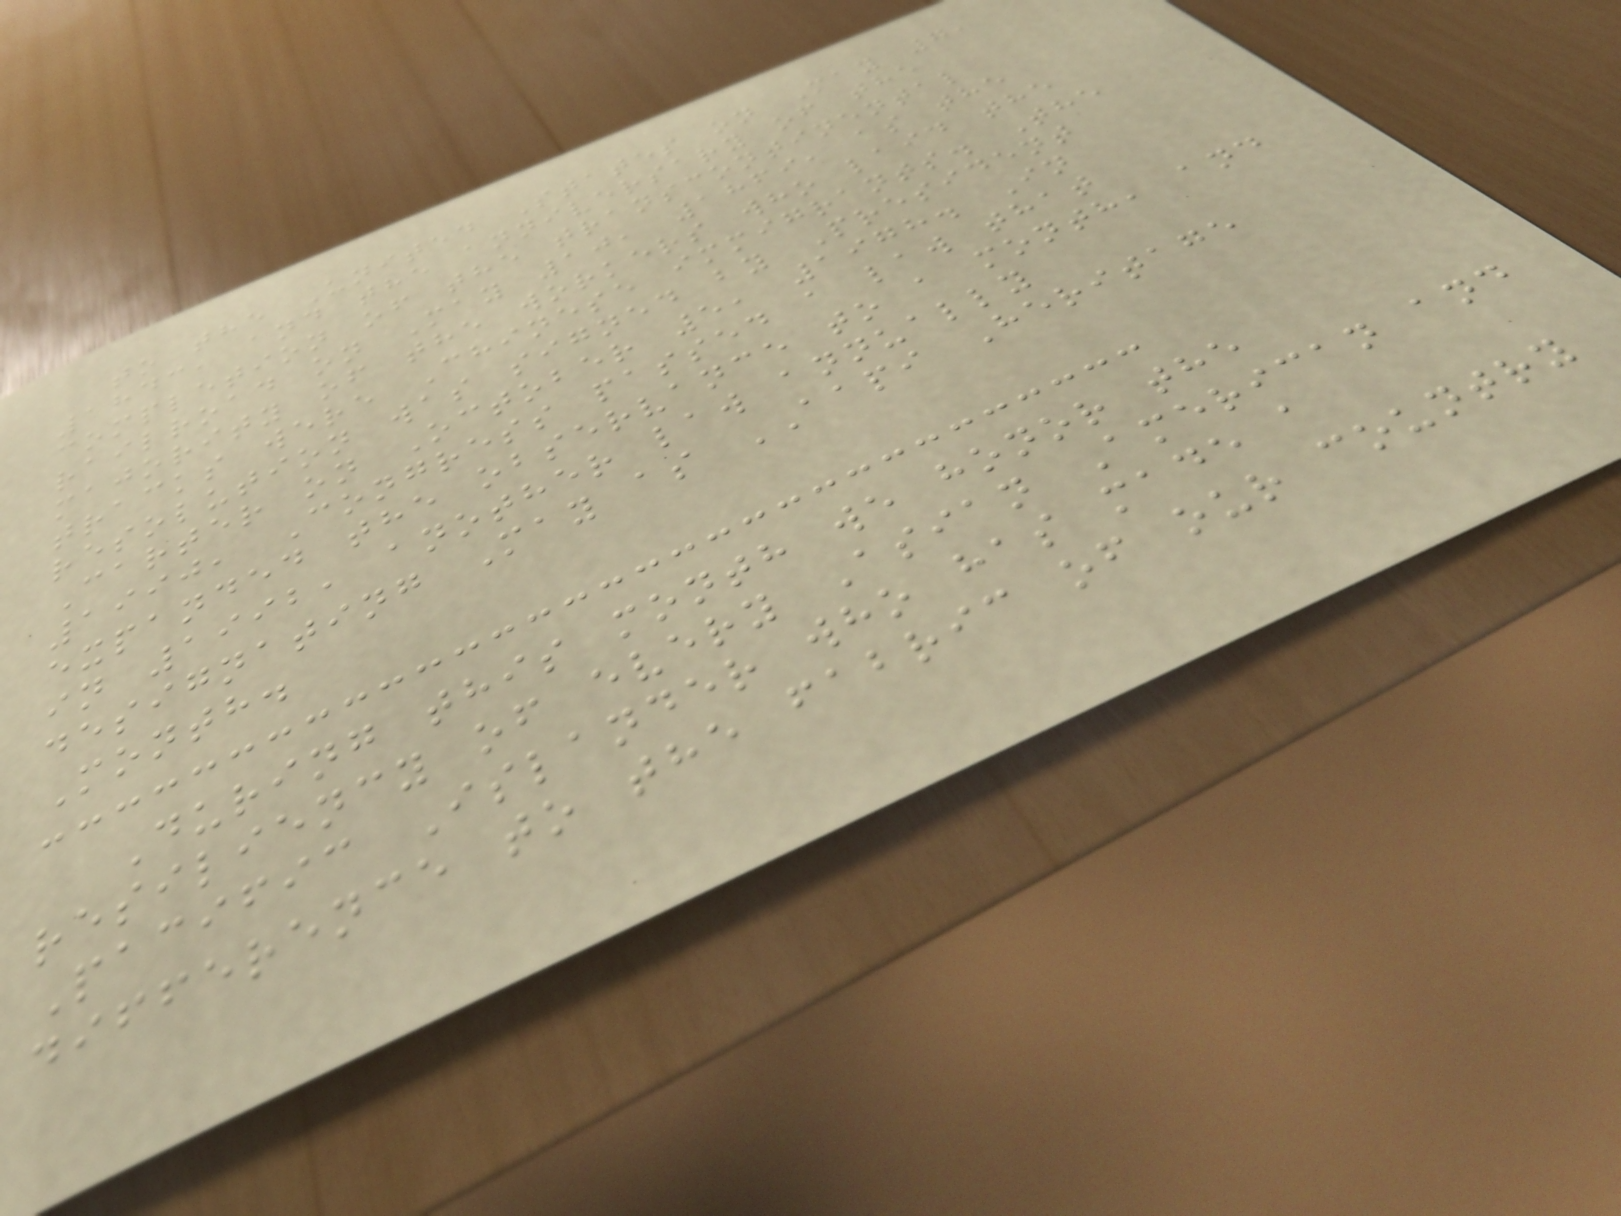to the United States on May 7,
1843, and the anniversary of the
completion of the transcontinental
railroad on May 10, 1869, as the
majority of the workers who laid the
tracks were Chinese immigrants. The
resolution was signed by President
Carter on October 5, 1978. In
1990, Congress passed a law that
expanded the observance to a month, and
in 1992, another law annually
designating May as AAPI Heritage
Month.
During this month we honor the
resiliency of every Asian American and
Pacific Islander who has made a
difference to the fabric of our country
